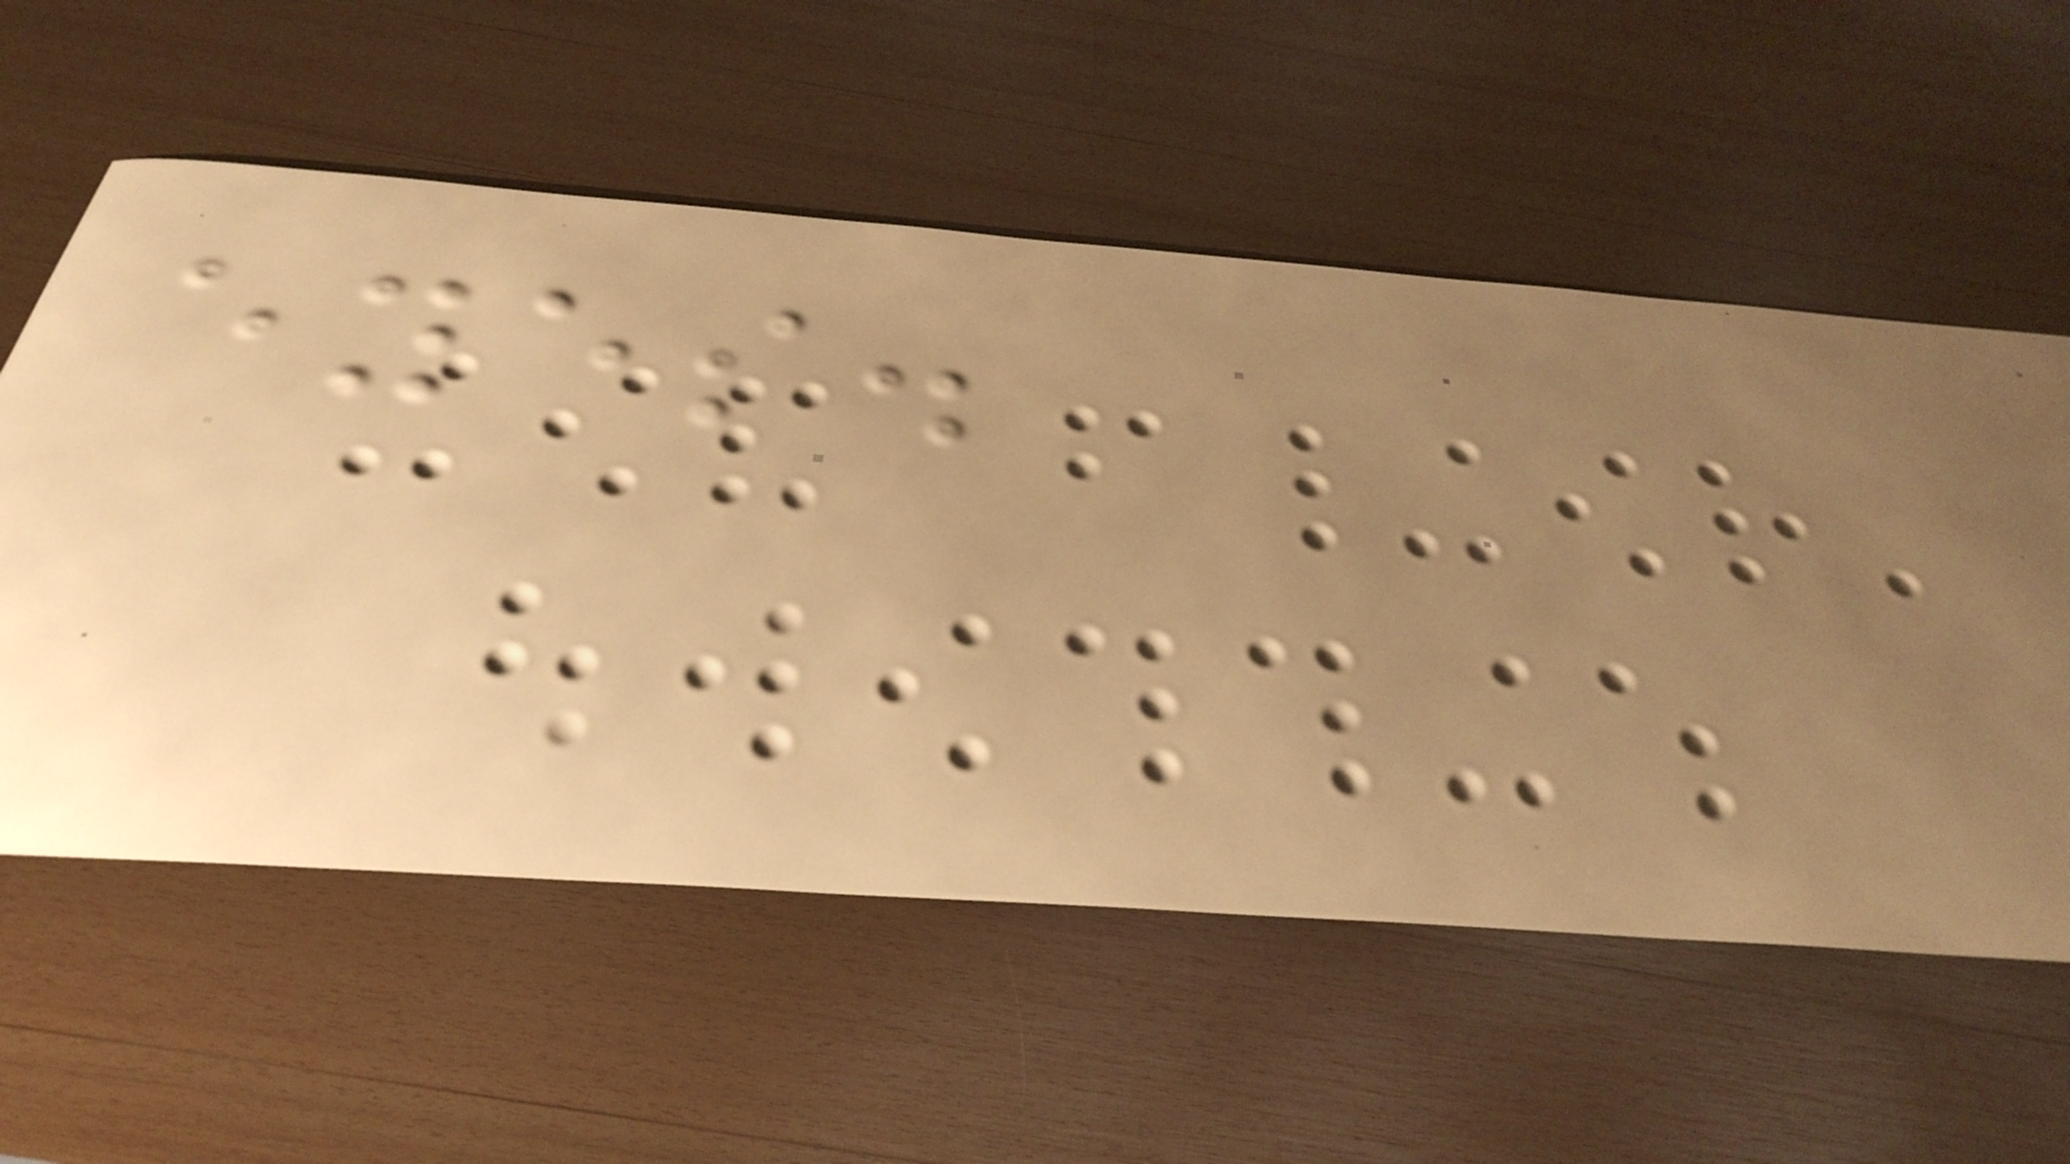eyes.
